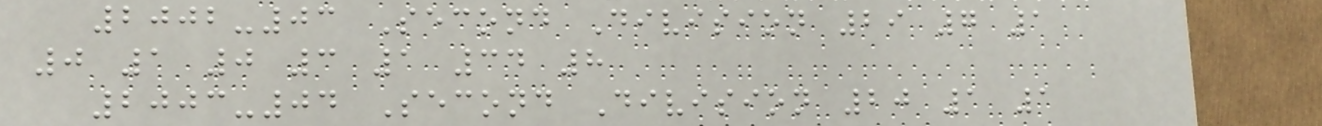2002-03 Second Division 29 7 1
0 1 0 3 1 34 8
2003-04 Second Division 20 1 1
